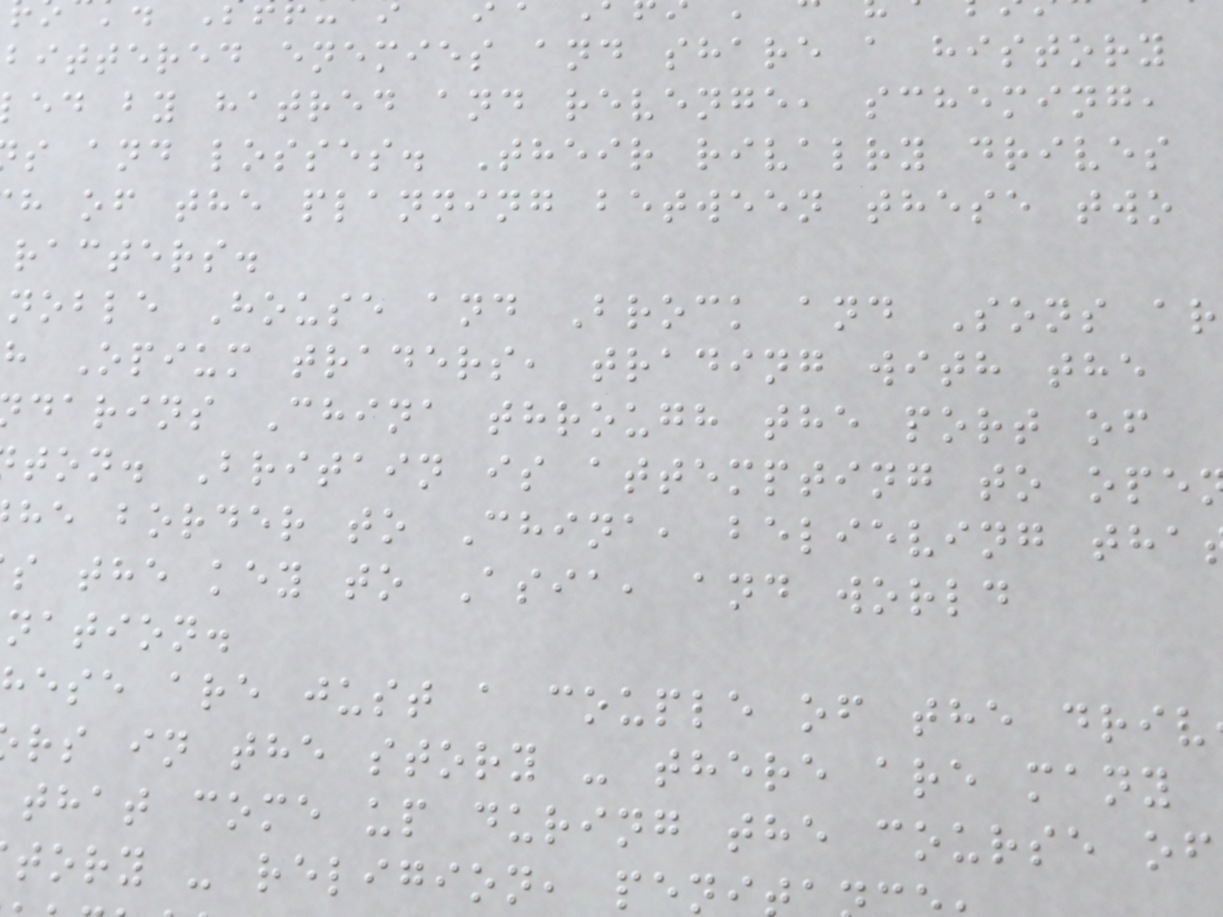bittered enemies and share a history
ed by hatred and revenge, scheming,
s and losses. Their rivalry drives
h of the planning between these two
racters.
noble House and Brock and Sons ar
h Opium traders, trading with the
darins China through the port of
ton. Britain is attempting to ope
he border to China, believing tha
s the key to Asia, and world
nation.
hese are just a couple of the driv
rs in the story - there are many
that come up during the course of
tory - religion, peni
